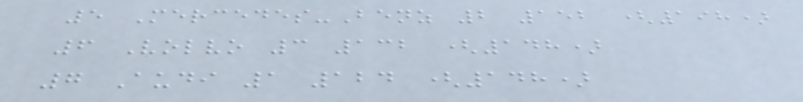5 Mercedes-Benz 2 152 (198)
6 Volvo 3 132 (148)
7 Audi 1 124 (148)
